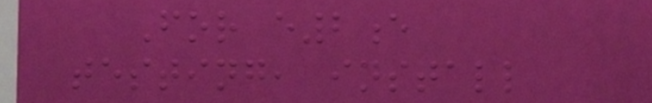For e2e
testing, install
